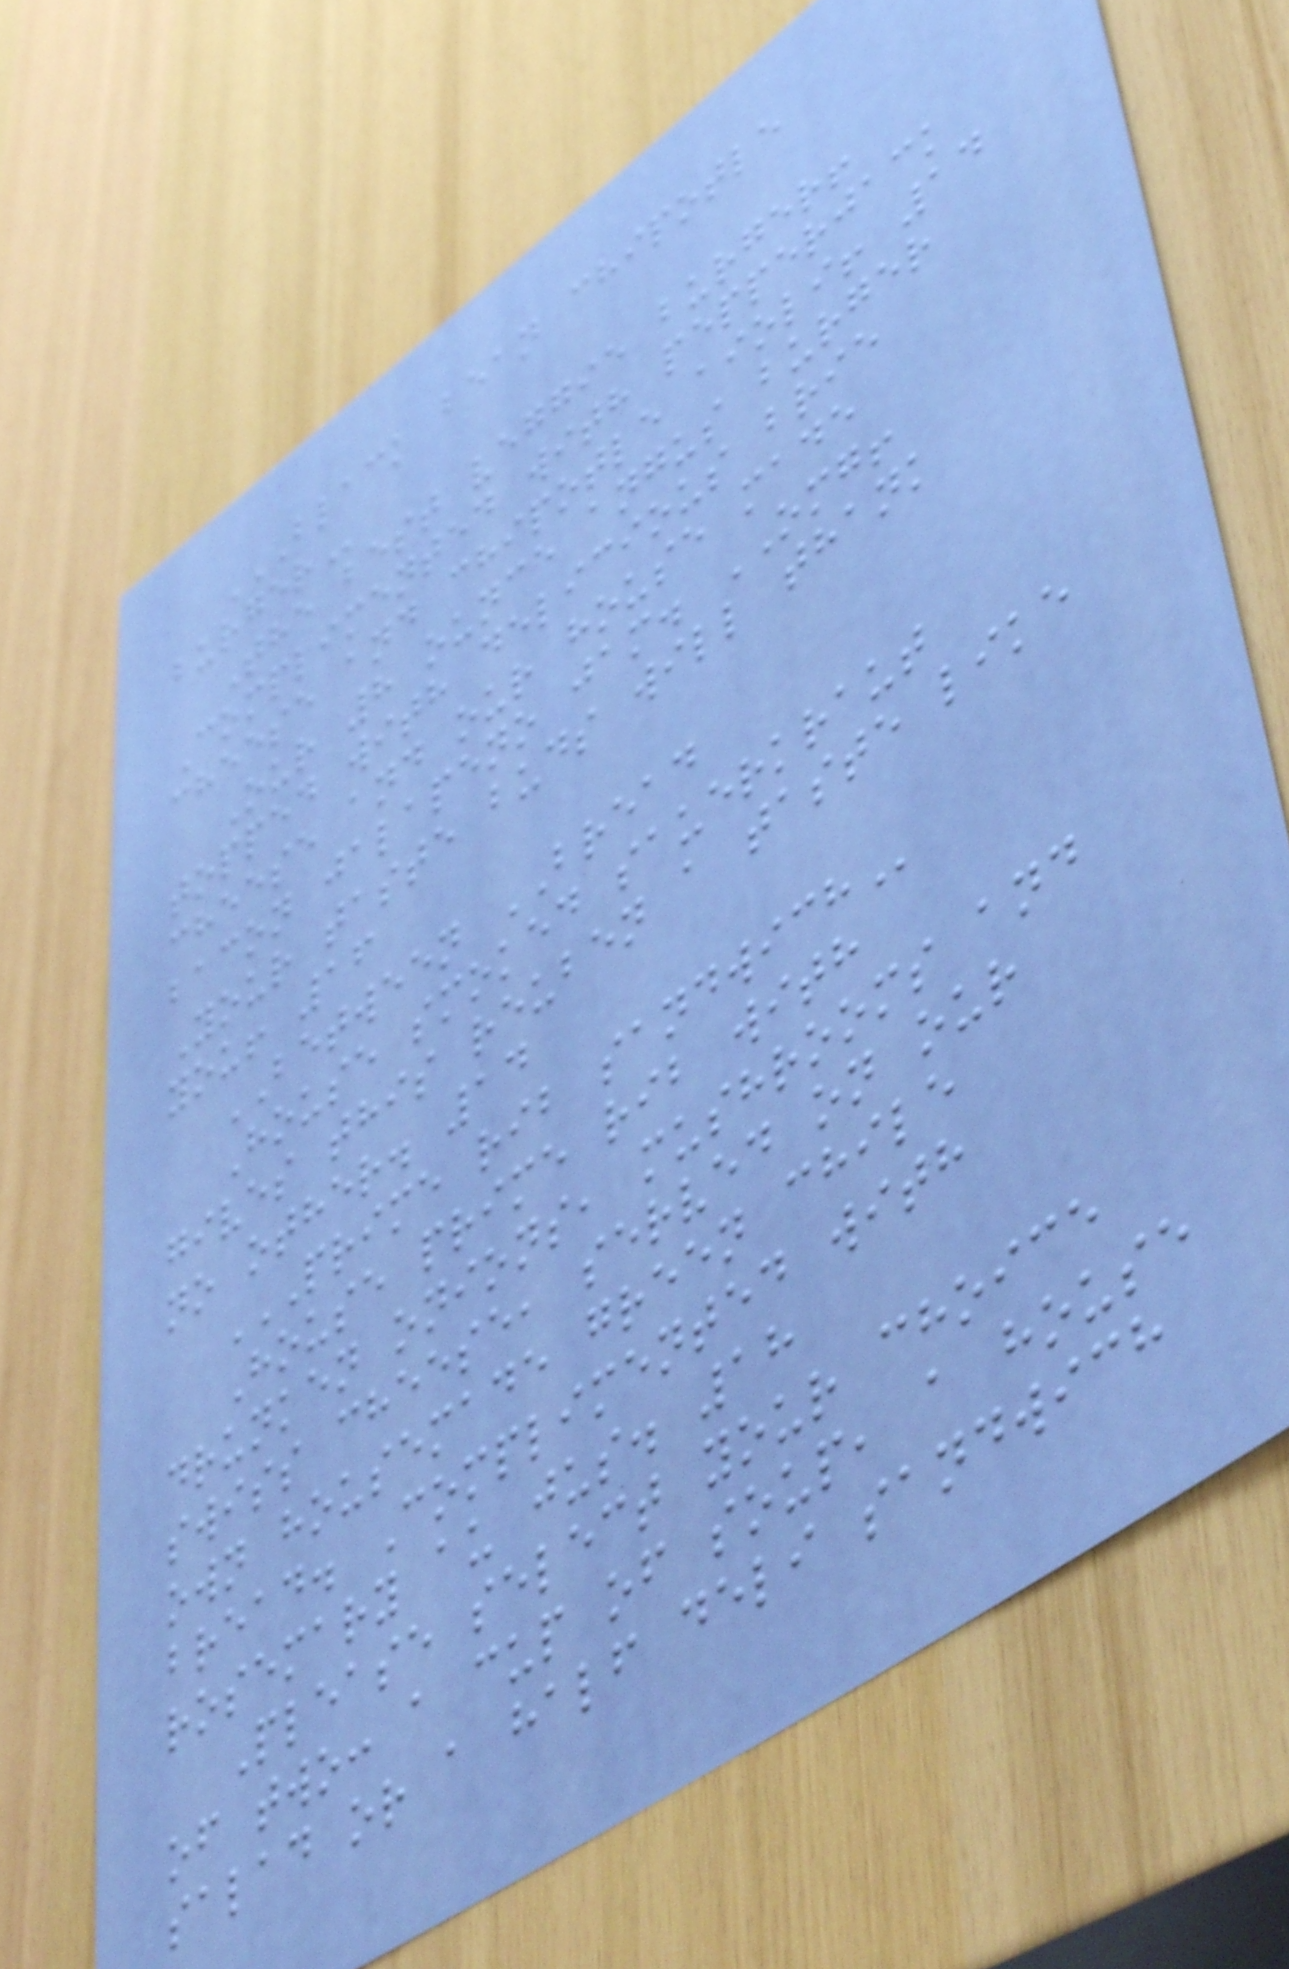BLACK BEAN CHIPOTLE
BURGER
The best veggie burger!
Complimented with pepperjack
cheese and chipotle aioli! 14
Our 8 ounce angus burger
topped with delicious brie
cheese and our house made
bacon jalapeno jam. OMG!
Your taste buds will thank
you! 16
BETWEEN BREAD
House smoked sauerkraut
gives this reuben a taste like
no other. 14
PRIME RIB SANDWICH
House prime rib with
drunken onions, mushrooms and
swiss cheese, served on our
own housemade green chile
bread. Complimented with
rosemary au jus. 18
Please select your choice
of two: a cup of soup, a house
salad or a half deli sandwich
